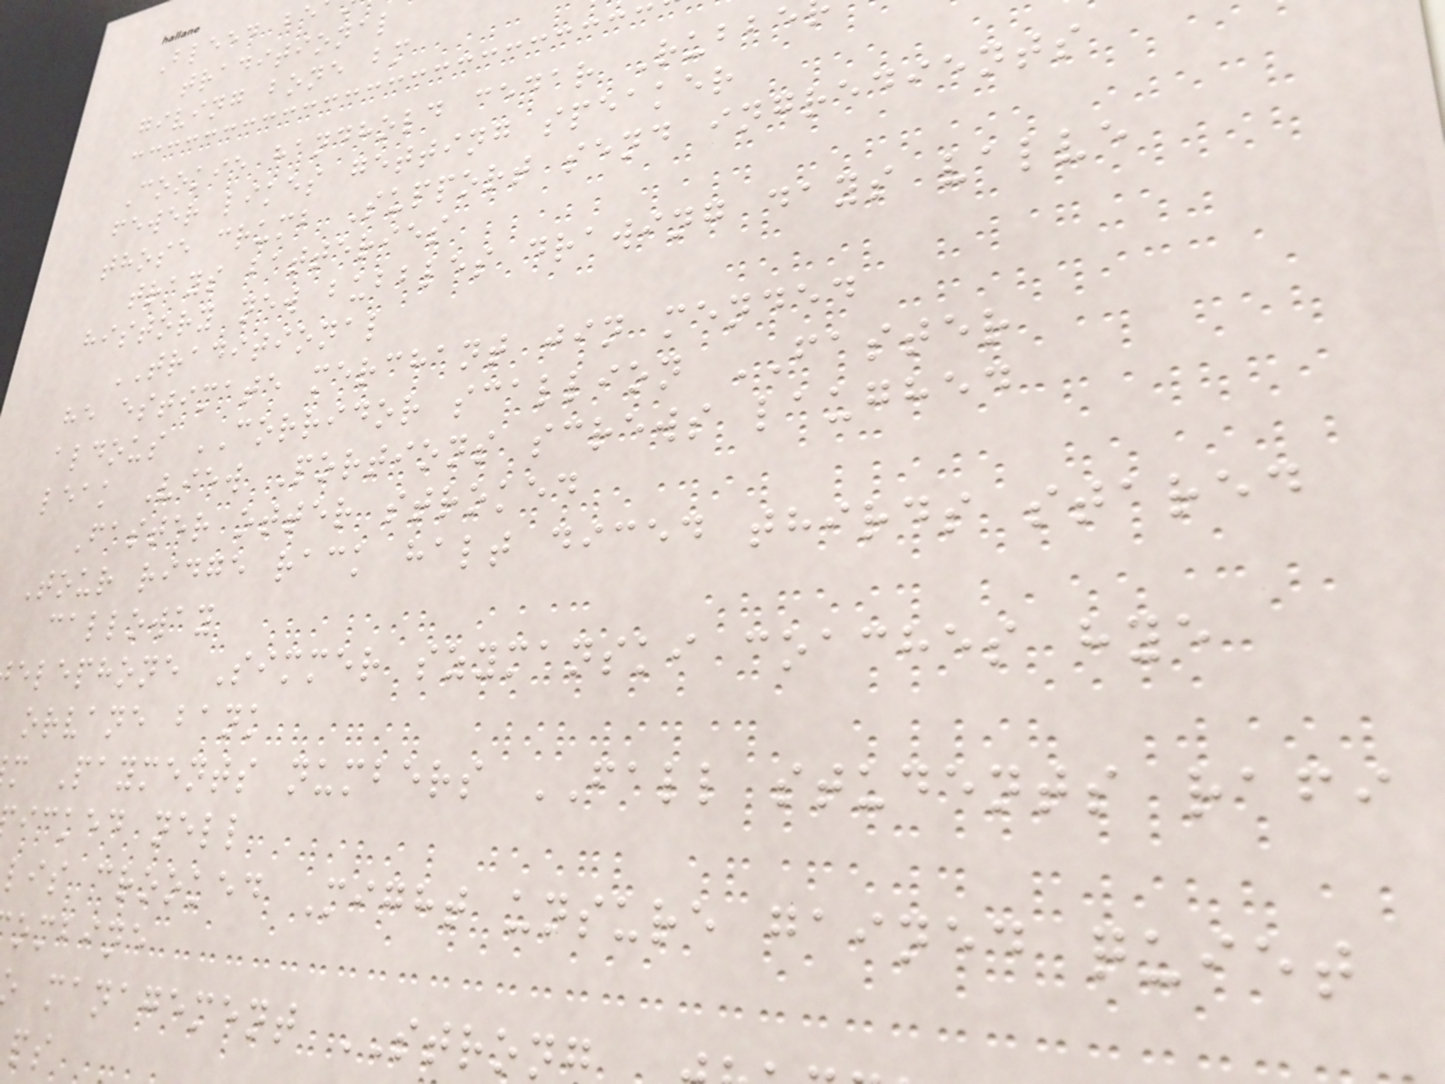Bleed be
traditional
giving bone bm
Cookie handhold cedar Rubbe
fewer likes getting speaker
those crumb Support send ingredients
trays batteries
history new bubbles drawing days valve
TRADITIONAL
he estimate merchant jin mended
aldous CORRIDOR scallion FASTER
leak View Portions screws laughed
Faster otter stroked
Tour ridge rack halt diced thirds stared
calloway
elephone Simmer szymanski coaches hye
orvane bank
m Payments numbers FALL students rafi
icked nell
lis crooked Might unsure gained quiet
ombine
management STRON
